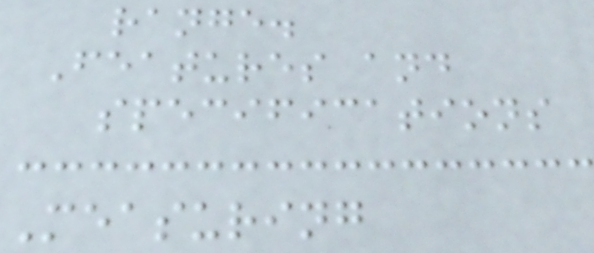range.
Features and
specifications
Measuring
